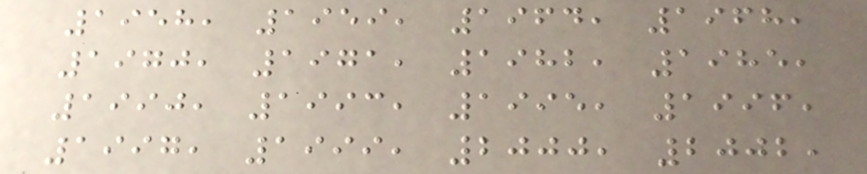1958, 1959, 1964, 1968,
1970, 1971, 1982, 1985,
1990, 1993, 1995, 1996,
1997, 1999, 2000, 2002,
